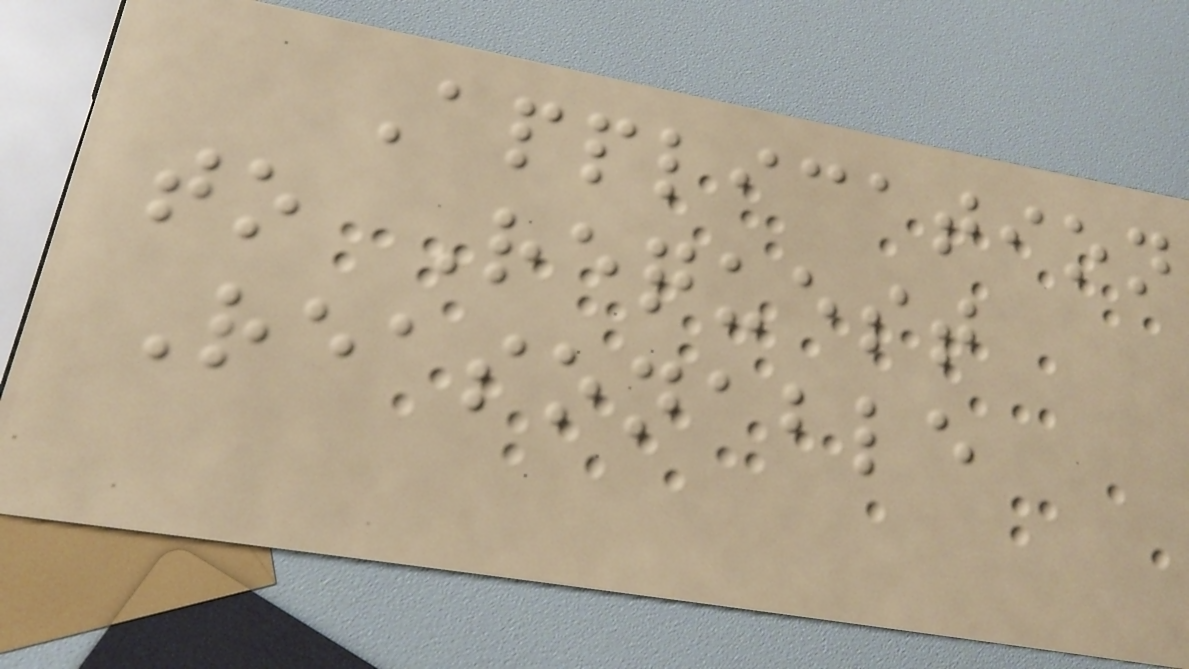Application
to Request
Reasonable
